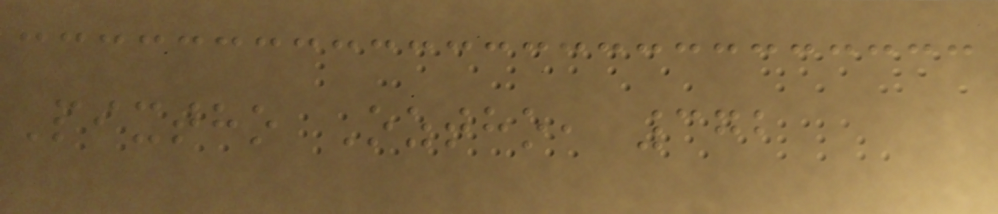Pixtho Oztho, 372
